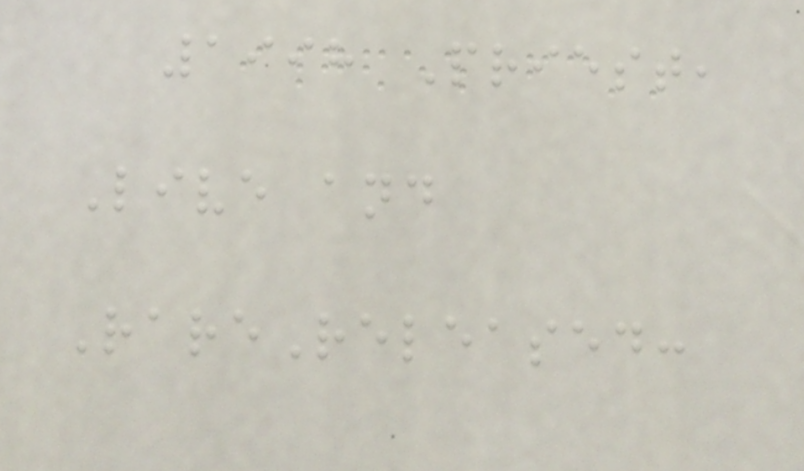1998 Priest,
Live and
RareReleased:
